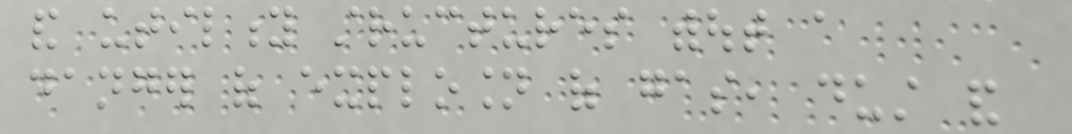and utility structures without a
danger of explosion of gas, dust and
